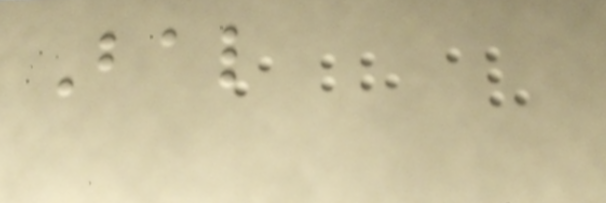Bal
